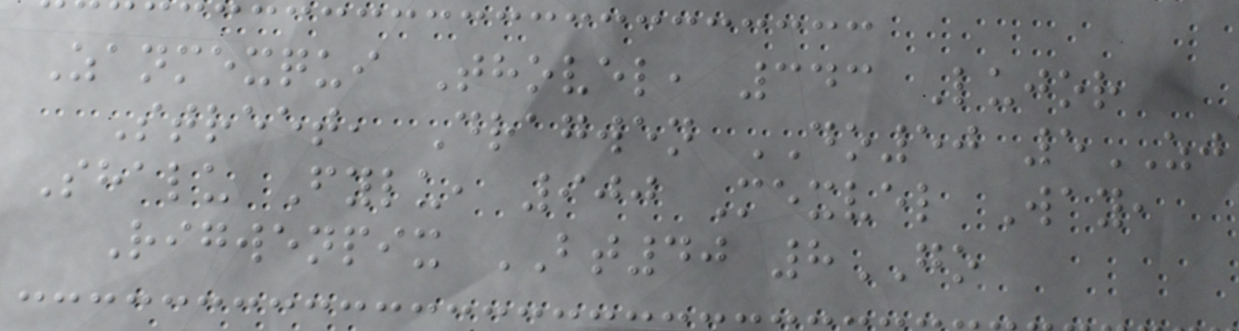Zanmexqui Thovel, 343 Lujor
Street, Dragwen DO50 5ZJ
Shalu Fylu, 900 Mexvel Way,
Rigwenpix BT40 8GO
